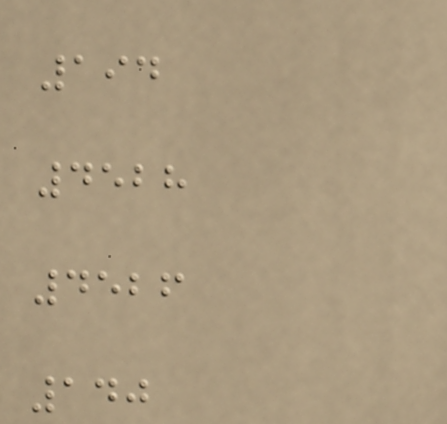194
4528
4526
140
